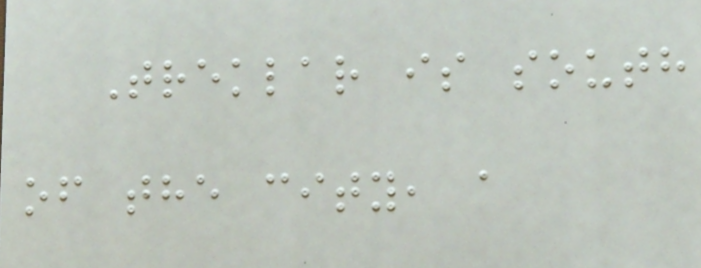Treklar is south
of the city, a
